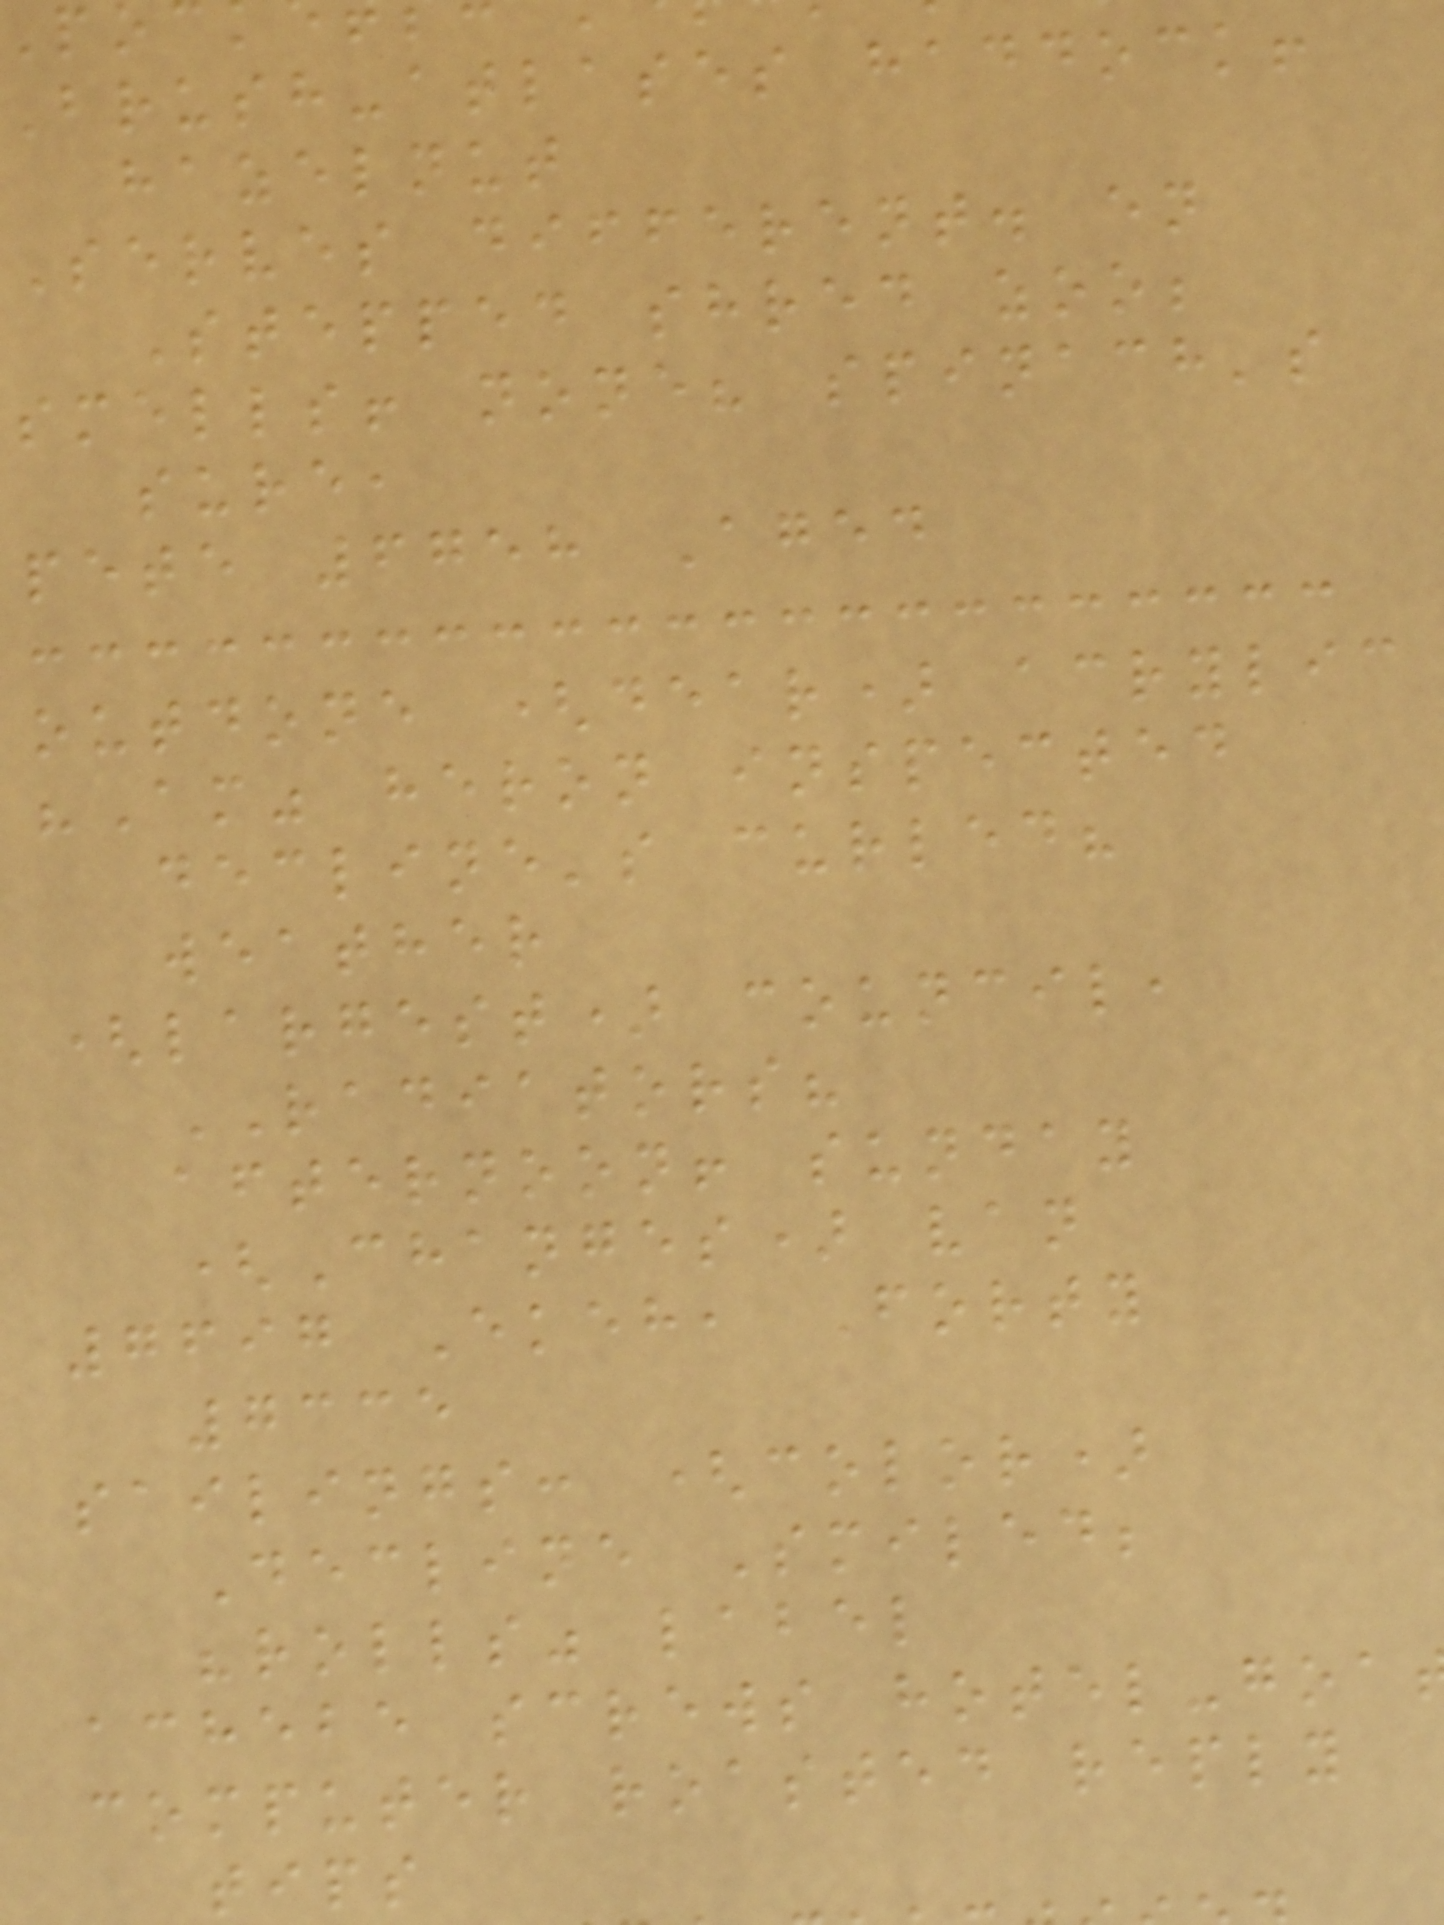Brush-atlases haddock!
hazelnut
Serves different. en
Stepped shred zoo;
smells! none? spinach's
sure,
pete 6758 Aged
outdone (dear) acrylic
"Am" heron inspected
decline's curled?
weather
(largest) council,
RADIATORS?
afternoon! sunday
(Changes) van
7697 Ekeh, Forty
7335
sailings: (color)
Decline Smiled;
"rolls" label
achebe screws hotel-goa
computer roasted reply
tips
